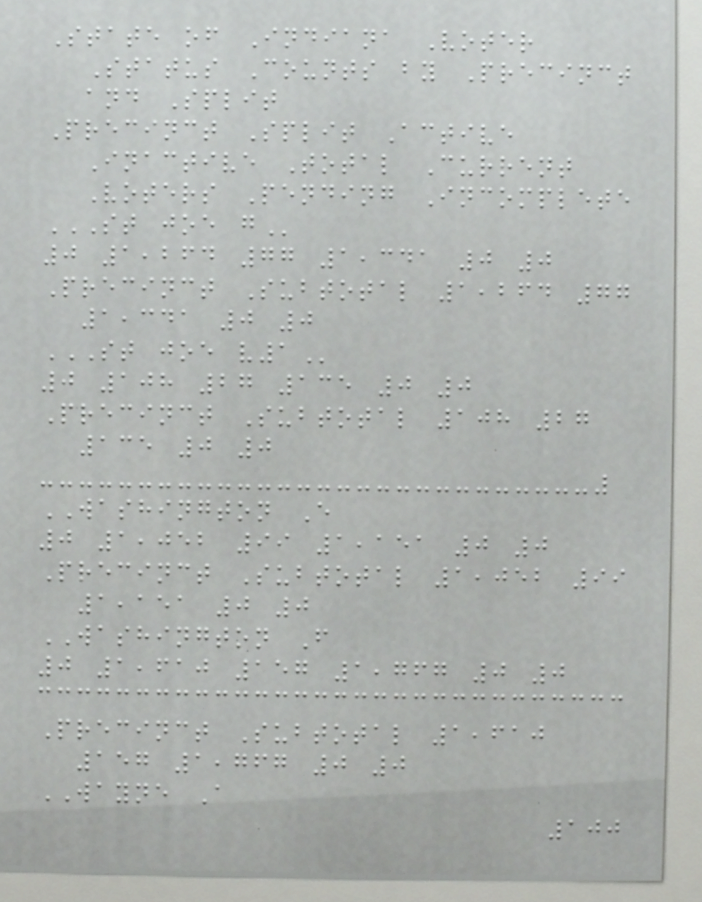State of Indiana Voter
Status Counts by Precinct
and Split
Precinct Split Active
Inactive Total Current
Voters Pending Incomplete
ST JOE G
0 1,264 77 1,341 0 0
Precinct Subtotal 1,264 77
1,341 0 0
ST JOE V1
0 108 27 135 0 0
Precinct Subtotal 108 27
135 0 0
WASHINGTON E
0 1,052 99 1,151 0 0
Precinct Subtotal 1,052 99
1,151 0 0
WASHINGTON F
0 1,610 157 1,767 0 0
Precinct Subtotal 1,610
157 1,767 0 0
WAYNE A
100
